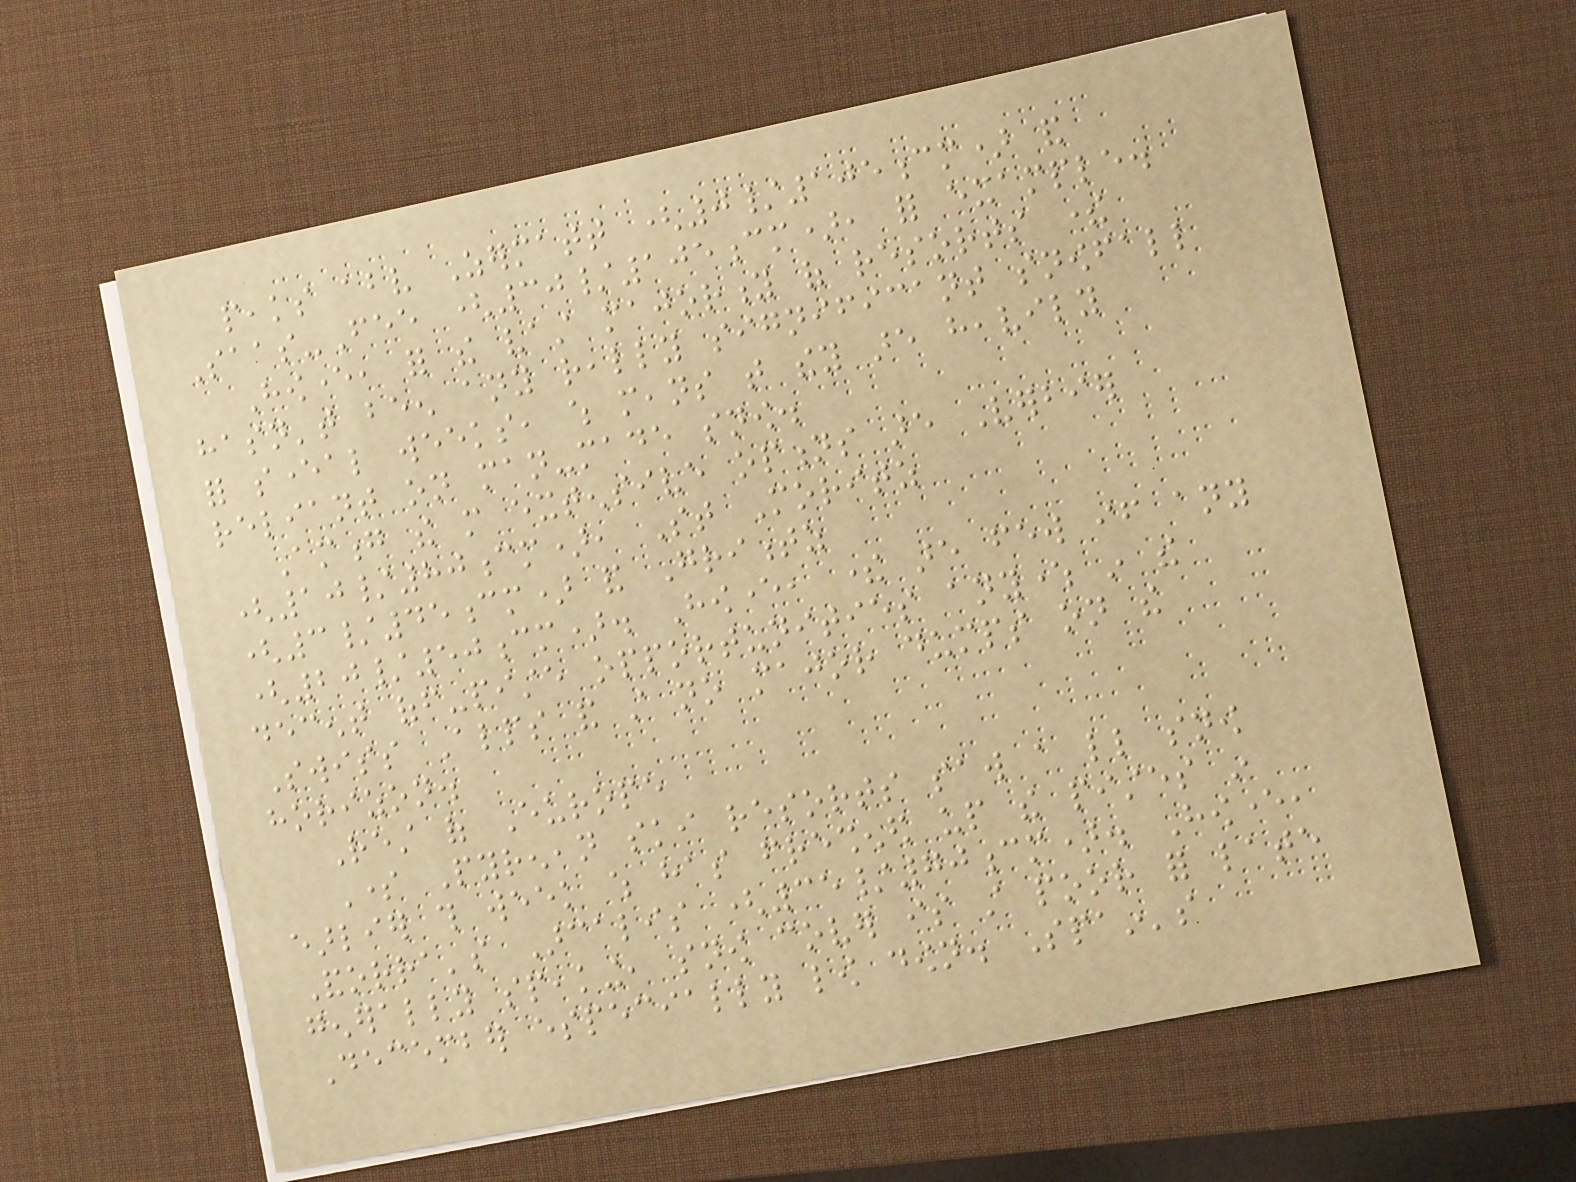peaks above Zermatt (0/105cm) and
Saas-Fee (30/105cm), for example.
However, for the vast majority of resorts there
hasn't been any really significant snowfall
for several weeks, which means that they are heavily
reliant on man-made snow.
Among the more extensive options are Verbier
(10/80cm), St Moritz
(3/45cm) and Grimentz
(20/50cm). However, there are few if any
decent off-piste opportunities anywhere in the
Swiss Alps and still no major dumps on the
horizon.
Rest of Europe
Some Pyrenean ski resorts saw a little snow
earlier this week which has freshened up the pistes in
Andorra's Arcalis (35/70cm). However,
generally speaking, snow cover is still poor for late
December especially low down. Spain's
